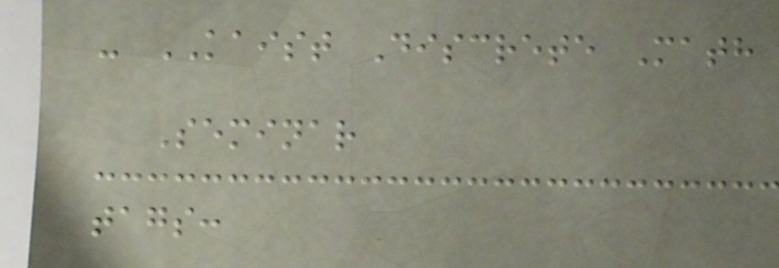- KAIST Discrete Math
Seminar
tags:
